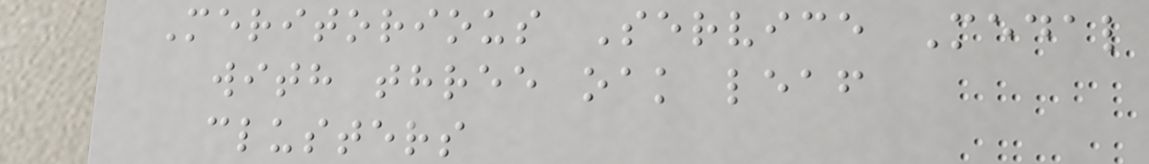Meritorious Service Medal
with three oak leaf
clusters
